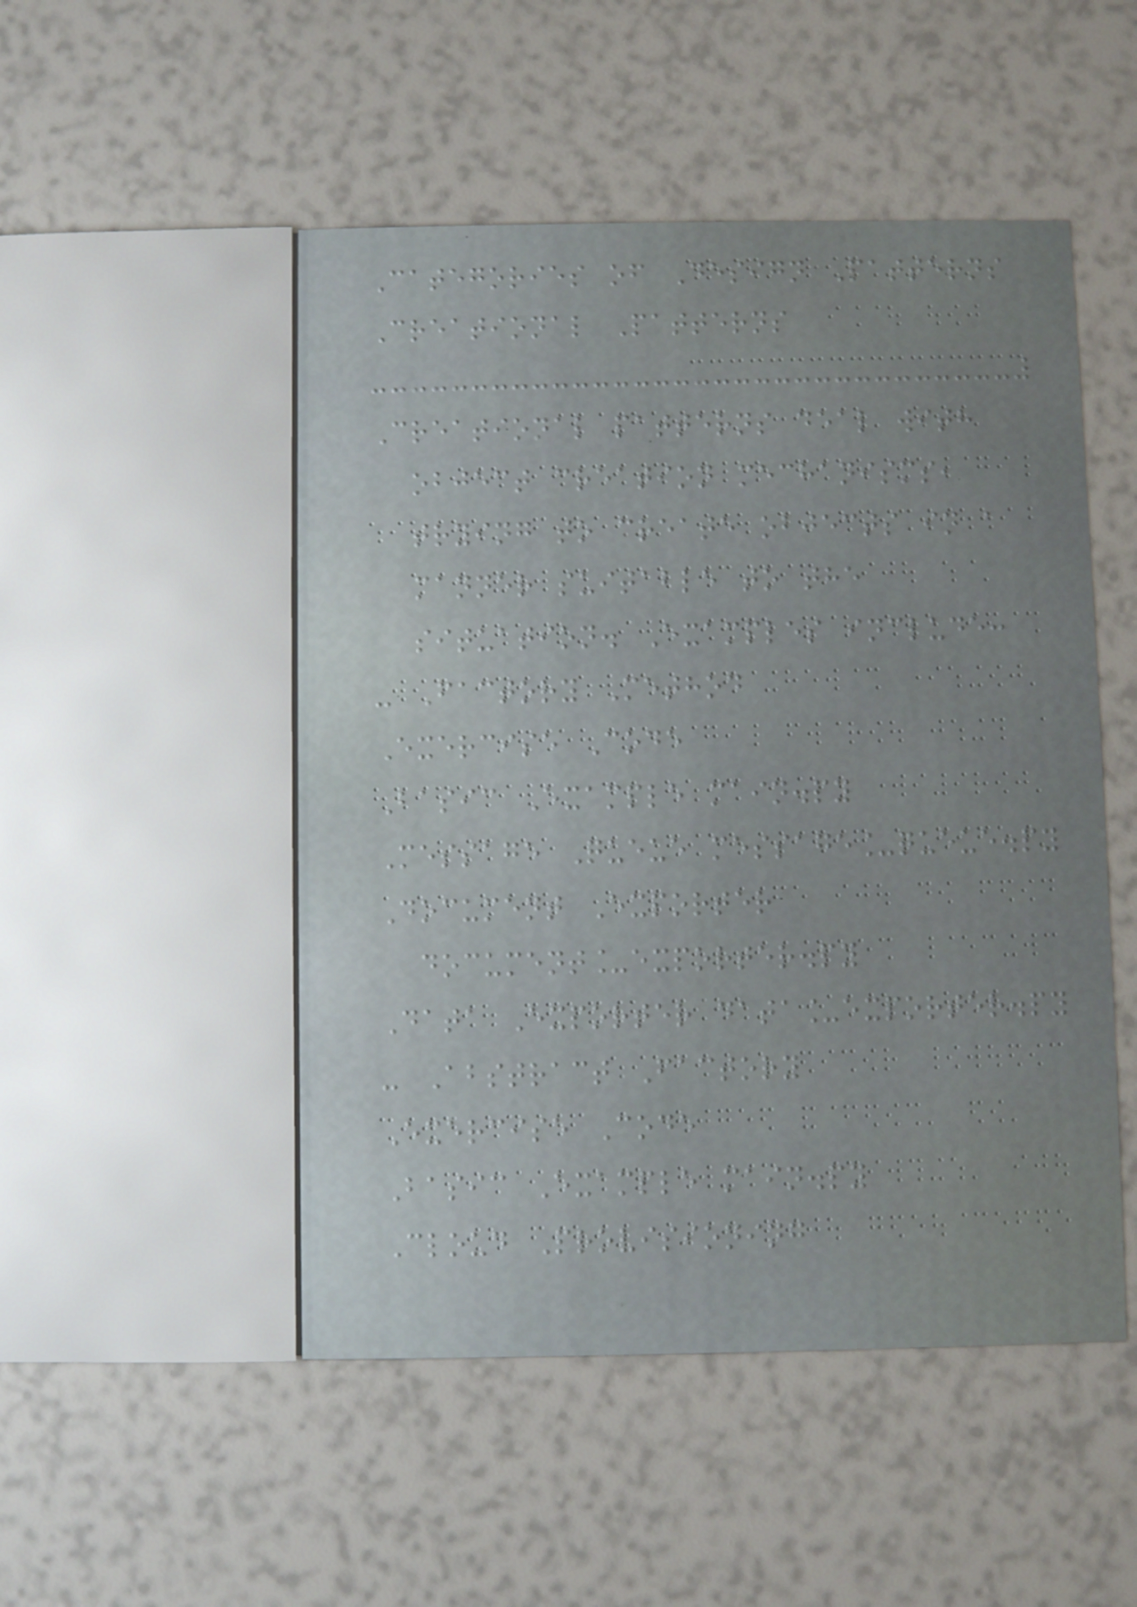Categories of Design Patterns
Creational Patterns
Creational patterns deal with
object creation mechanisms,
trying to create objects in a
manner suitable to the
situation. Examples include:
- Factory Method
Exercise Code
Basic Example main.py
Message Queue message_queue.py
Document Exporter
document_exporter.py
Data Exporter data_exporter.py
- Abstract Factory
Exercise Code
Basic Example main.py
Cloud Provisioning
